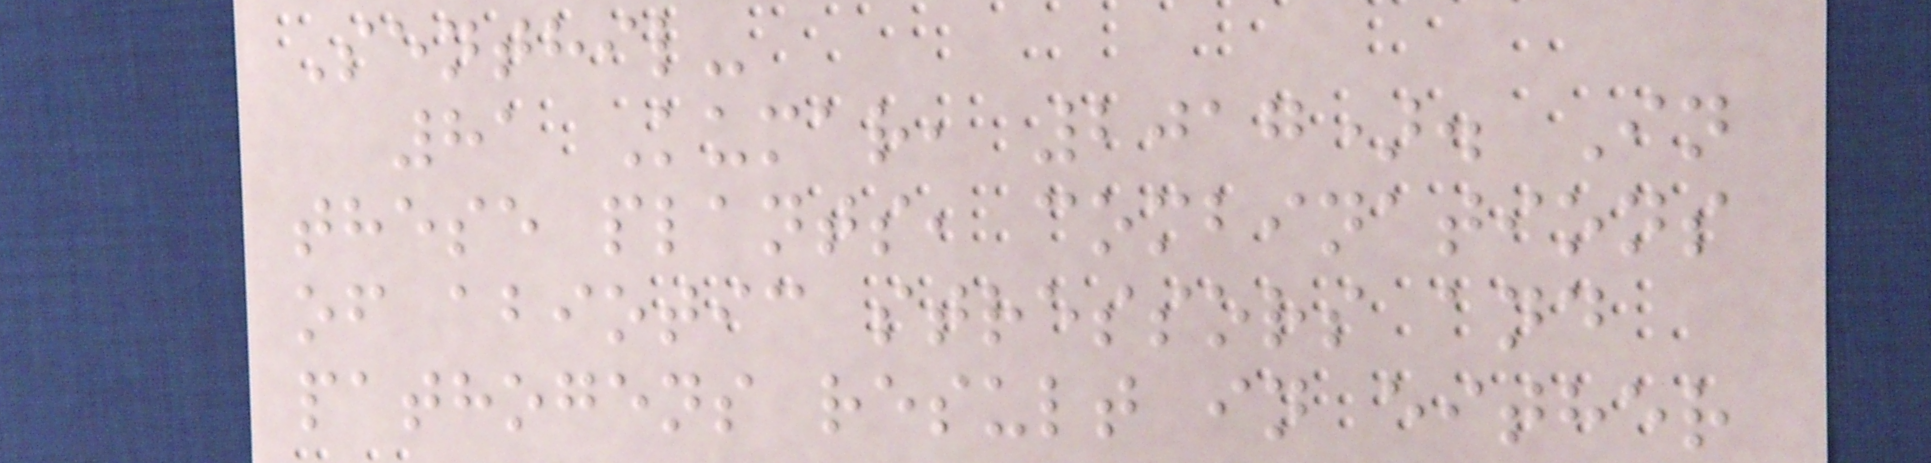Senthil-
81 Kumar, 2017). In
these plants, combinations
of abiotic stressors and
pathogens result in either
